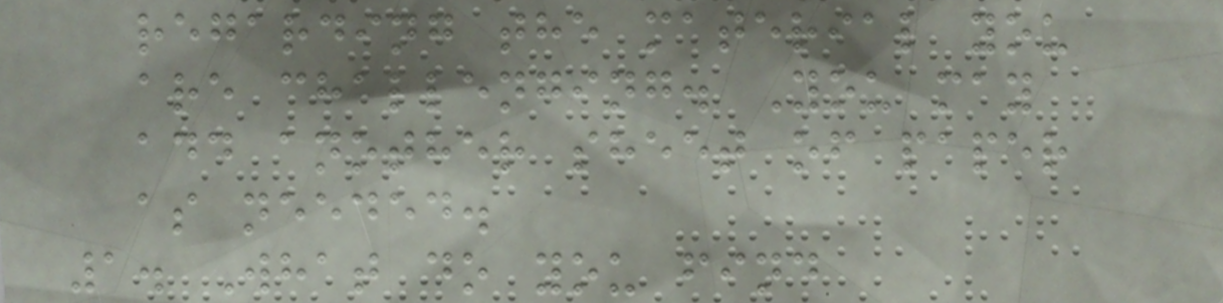regarding the material you
are challenging. You may
add another sheet of paper
as needed.
1. What do you find
